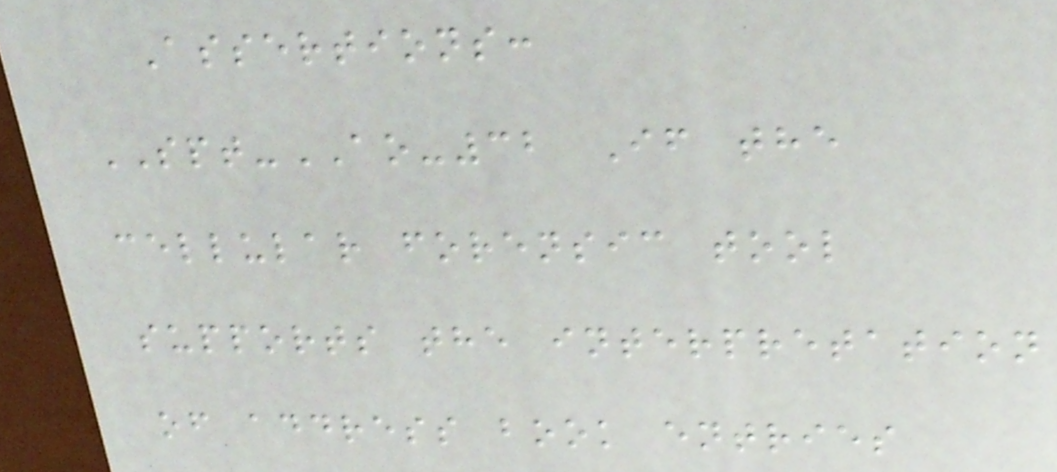Assertions:
SPT-AO-32 If the
cellular forensic tool
supports the interpretation
of address book entries
